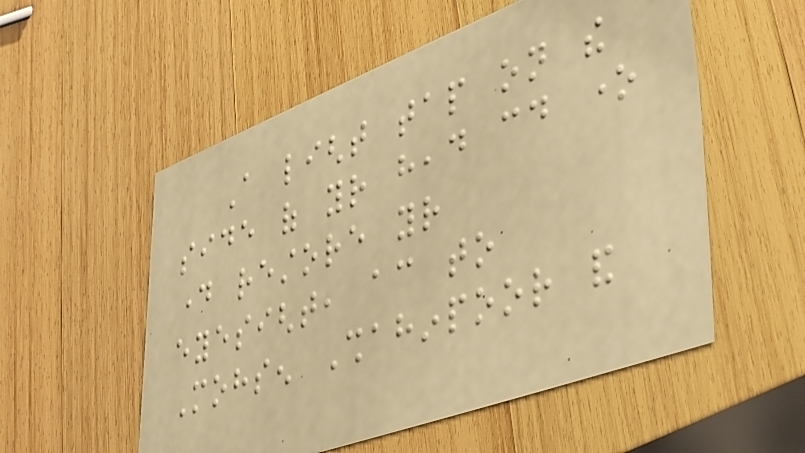A light tap on the
side of your head could one
day restore your
eyesight, according to
Mohsen Shahinpoor and
